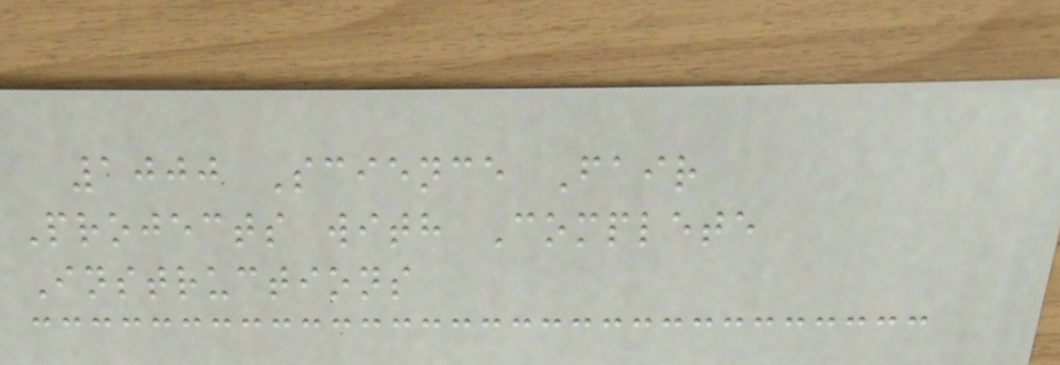1000 Science Fair
Projects with Complete
Instructions
